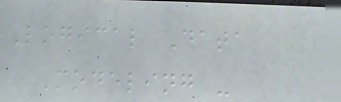Logical Data
Modeling -
